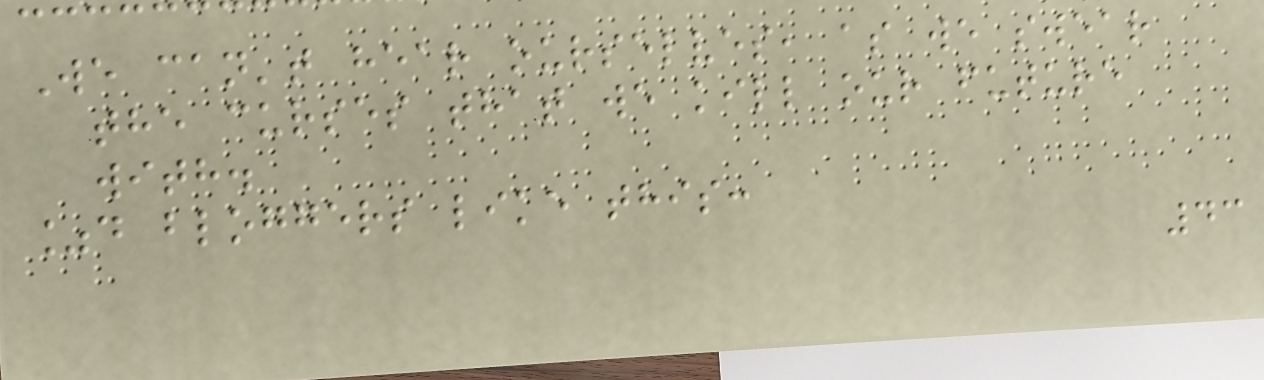We can't hear ourselves, as we swear
the curses that we kill our future
with.
%d bloggers like this:
43
